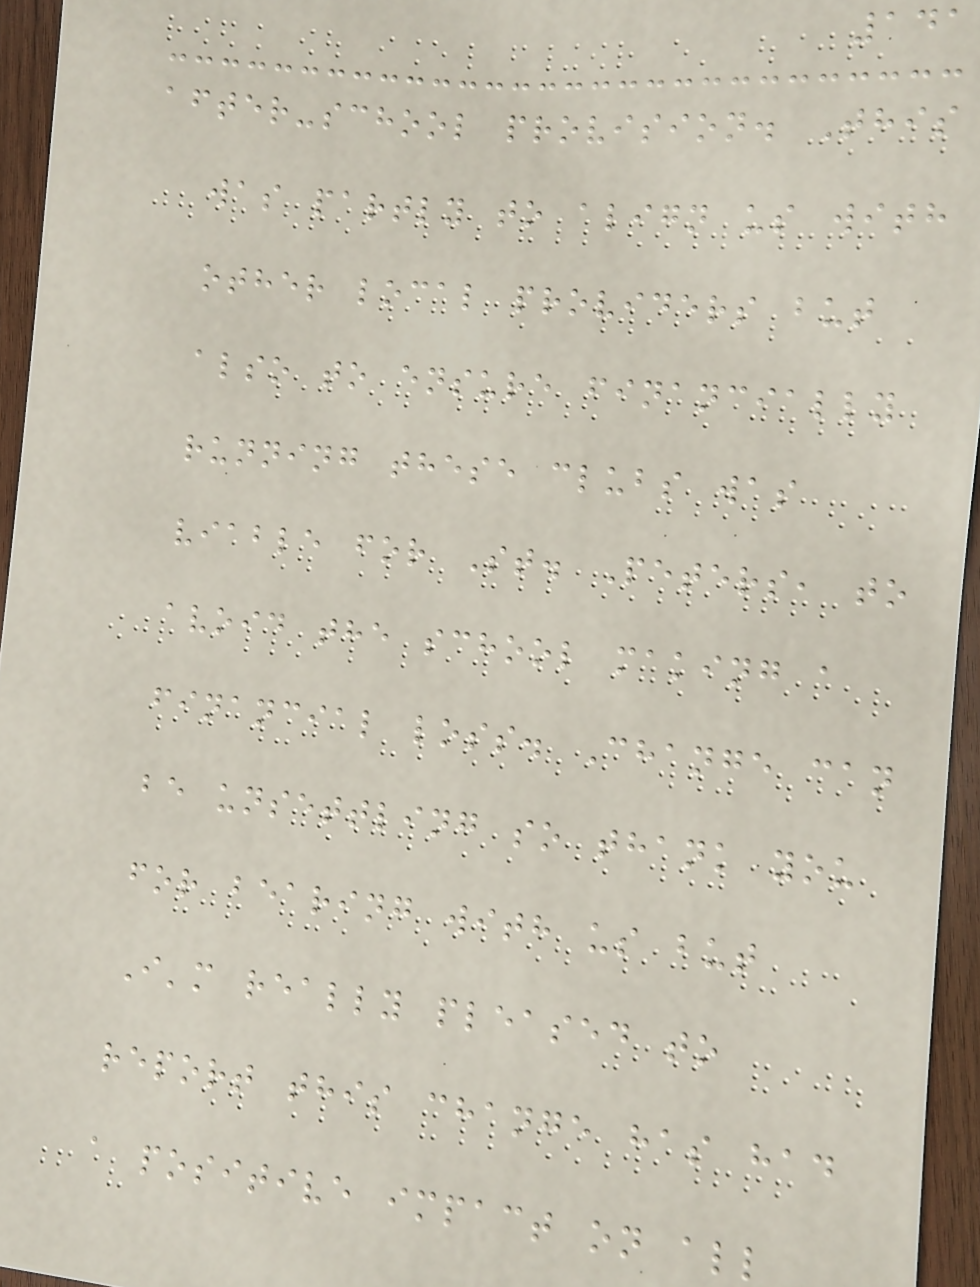141
after-school provision. This
was partly to align us with
other local providers but
also to ensure financially
running these clubs was
viable for St. Peters, to
avoid the school making a
financial loss. Change can
be unsettling so thank you
for bearing with us but
I'm really pleased to
report this change has had
a positive impact on all
